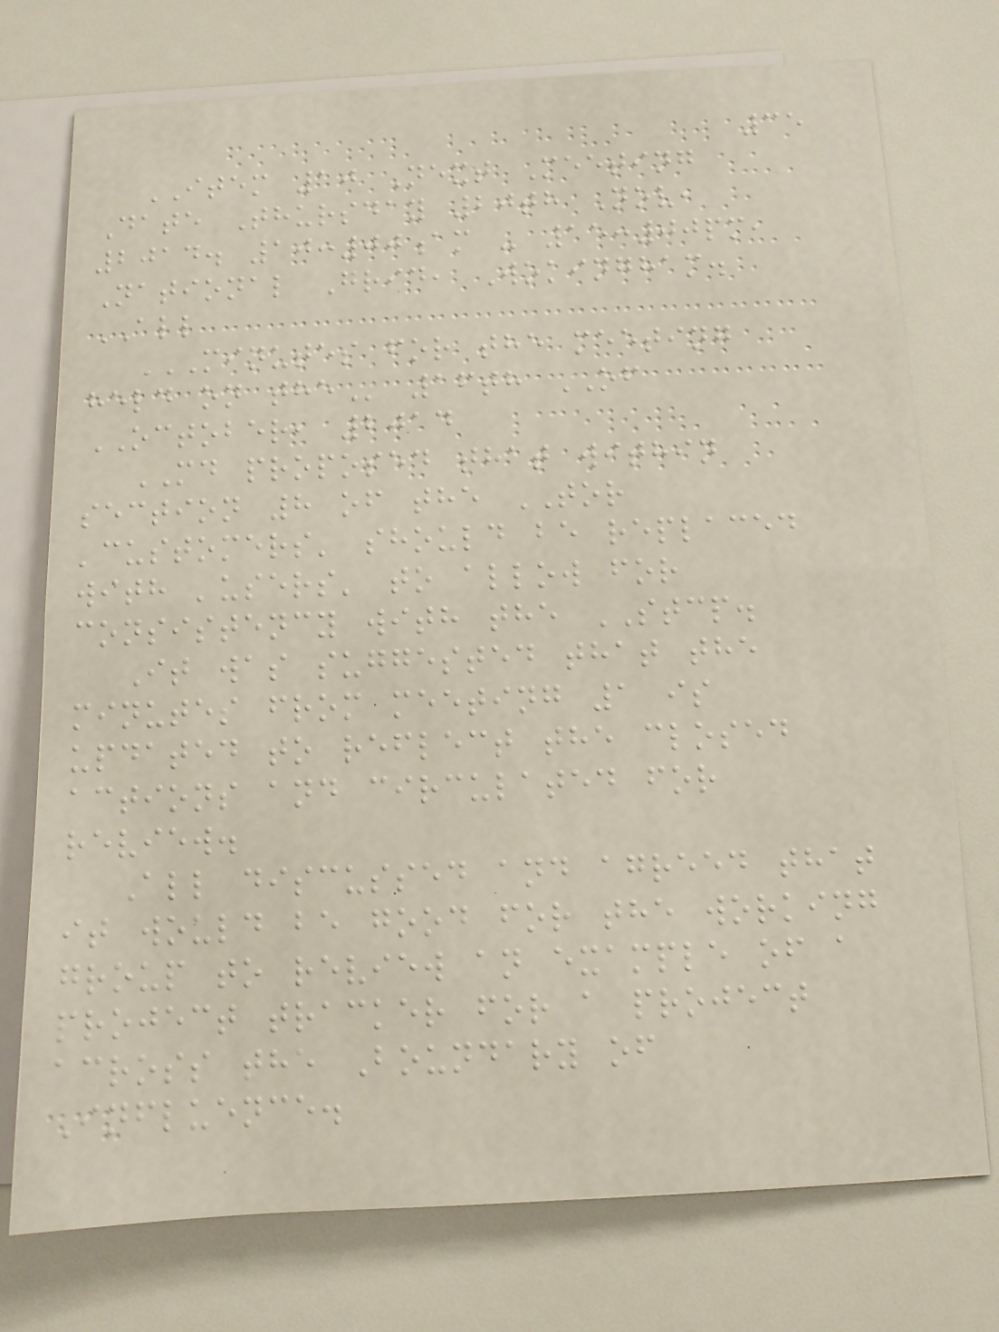35
ITEM 10 Next Meeting
Date Thursday 20th Nov,
2014. 10:00am - 15:00pm,
National Grid, Wokingham.
ALL
MINUTES FOR THE MEETING
HELD ON THE 16th OF
OCTOBER, 2014
MD proposed that within
section 8 of the TOR
'customers' should be replaced
with 'users' to allow for
consistency with the STCP.
It was suggested that the
minutes from meeting 1 is
updated to reflect the closed
actions and circulated for
review.
All discussed and agreed that
it would be good for the working
group to review an example of a
project tracker for a project
across the Boundary of
Influence.
